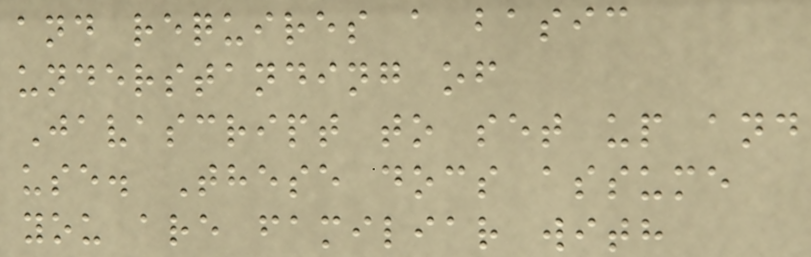and requires a basic
understanding of
Javascript to set up and
use. These docs assume
you are familiar with
